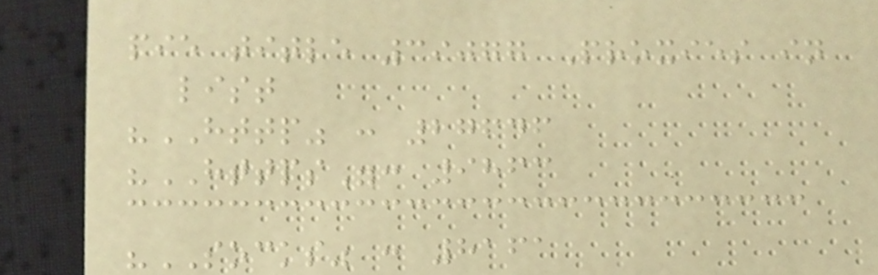pie title 39077 Proxies in
list
"HTTP" : 27646
"HTTPS": 9863
"SOCKS" : 8161
